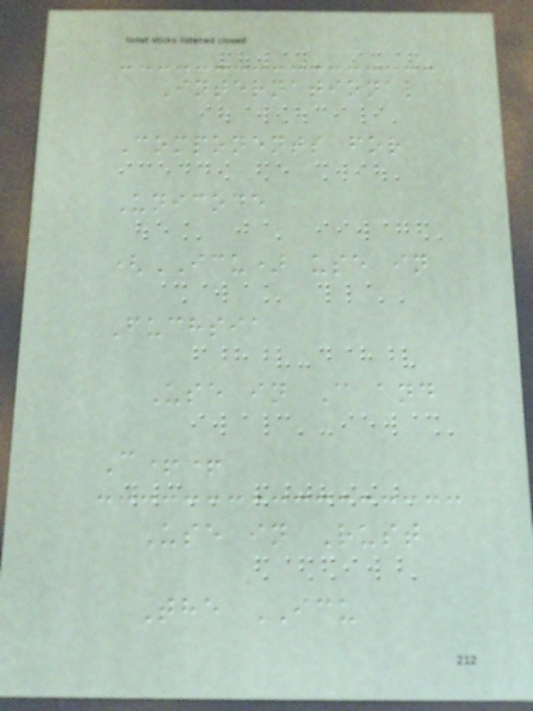International
Components for
Unicode
(ICU) use in
Fuchsia
Use in C and
C++
Use in Rust
The ICU
